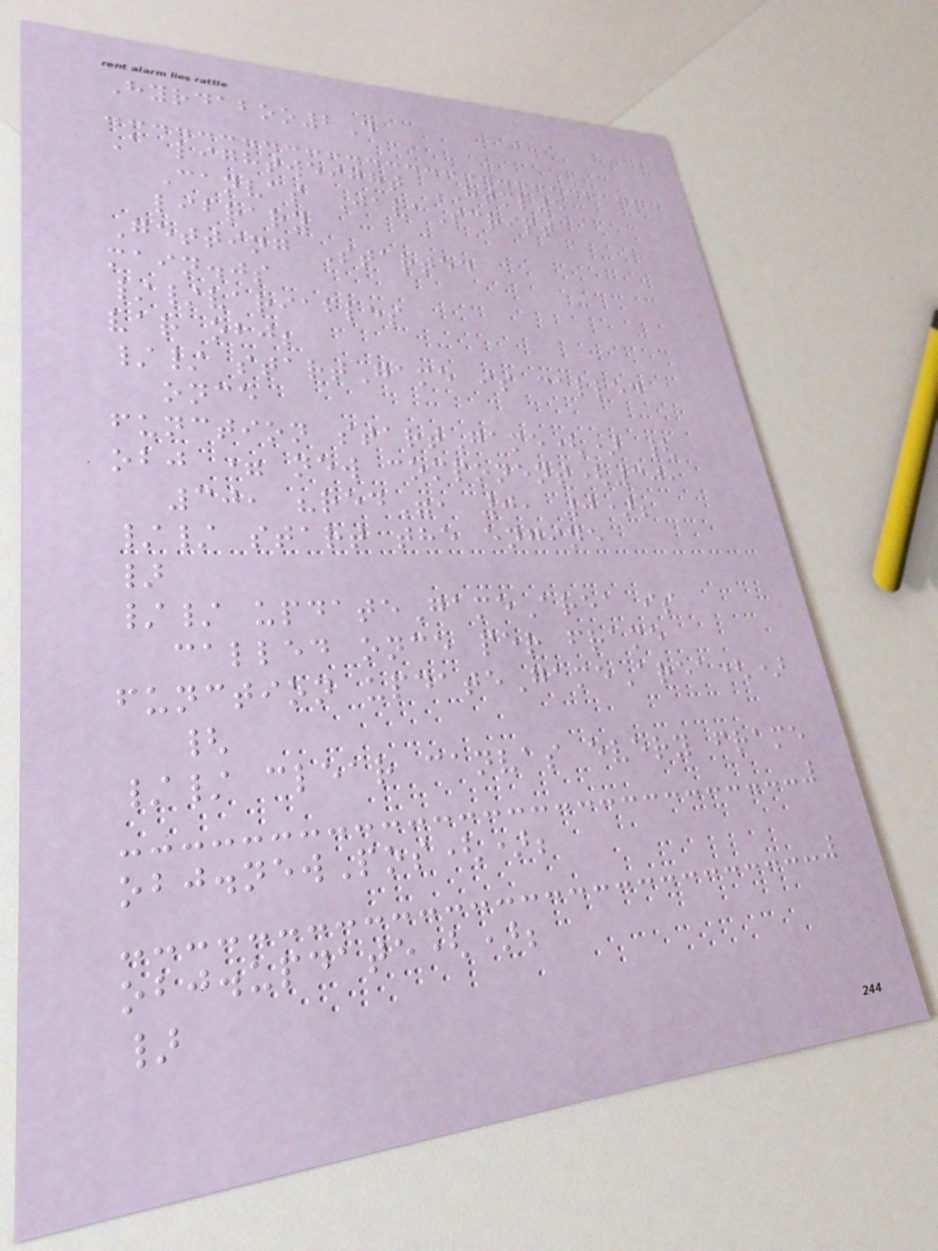Hyrdaboo2D
A lightweight HTML5
Canvas JavaScript
library
Getting Started
main.js
//variables
var obj;
// startGame is called
once
function startGame() {
obj = new component(30,
30, "red", 0, 0);
// start the engine
}
// updateGameArea is
called once per frame
function updateGameArea()
{
// clear canvas every frame
obj.newPos();
obj.update();
}
